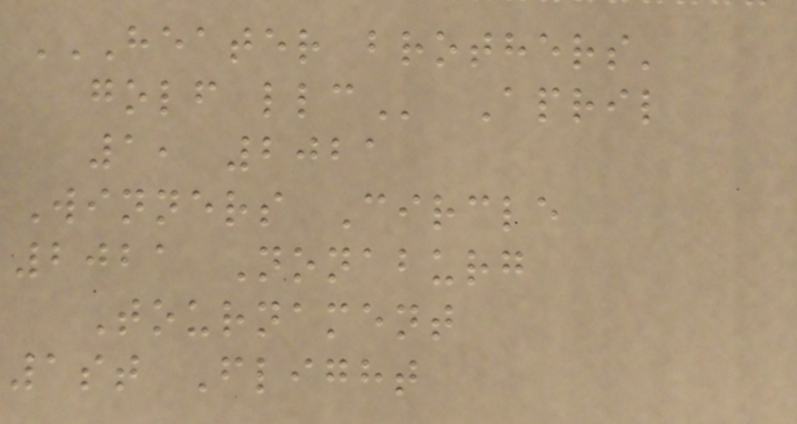HEATER BROTHERS'
GOLF LLC April
1, 2021
Winners Circle
2021 Nonaburg
Tournament
1st Flight
